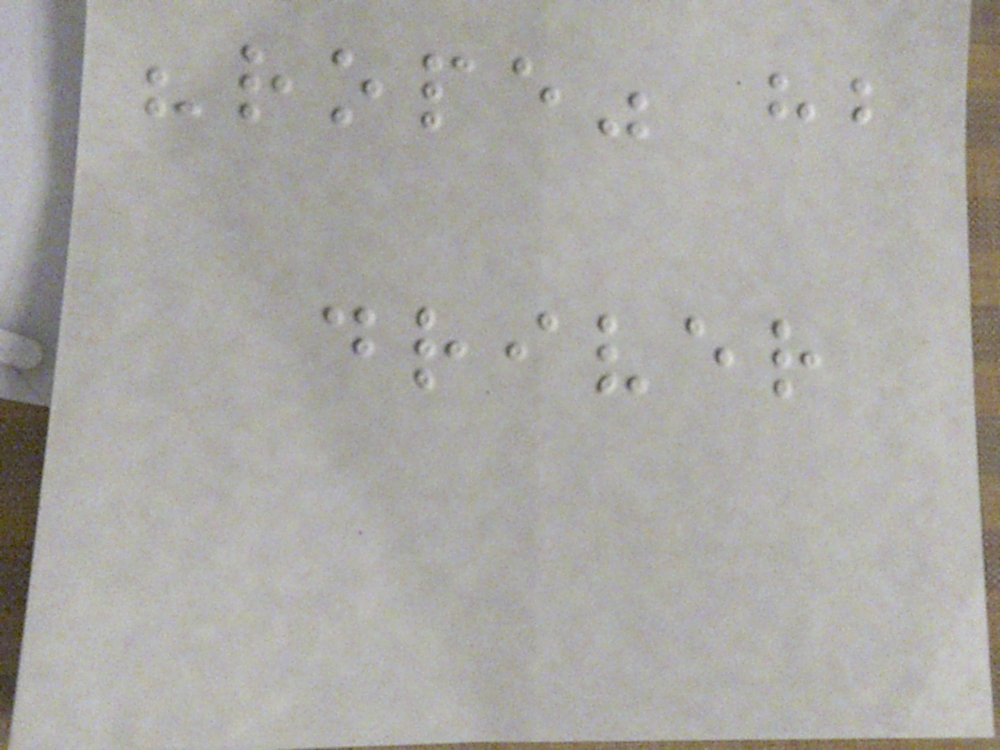"rope" hb
driver
